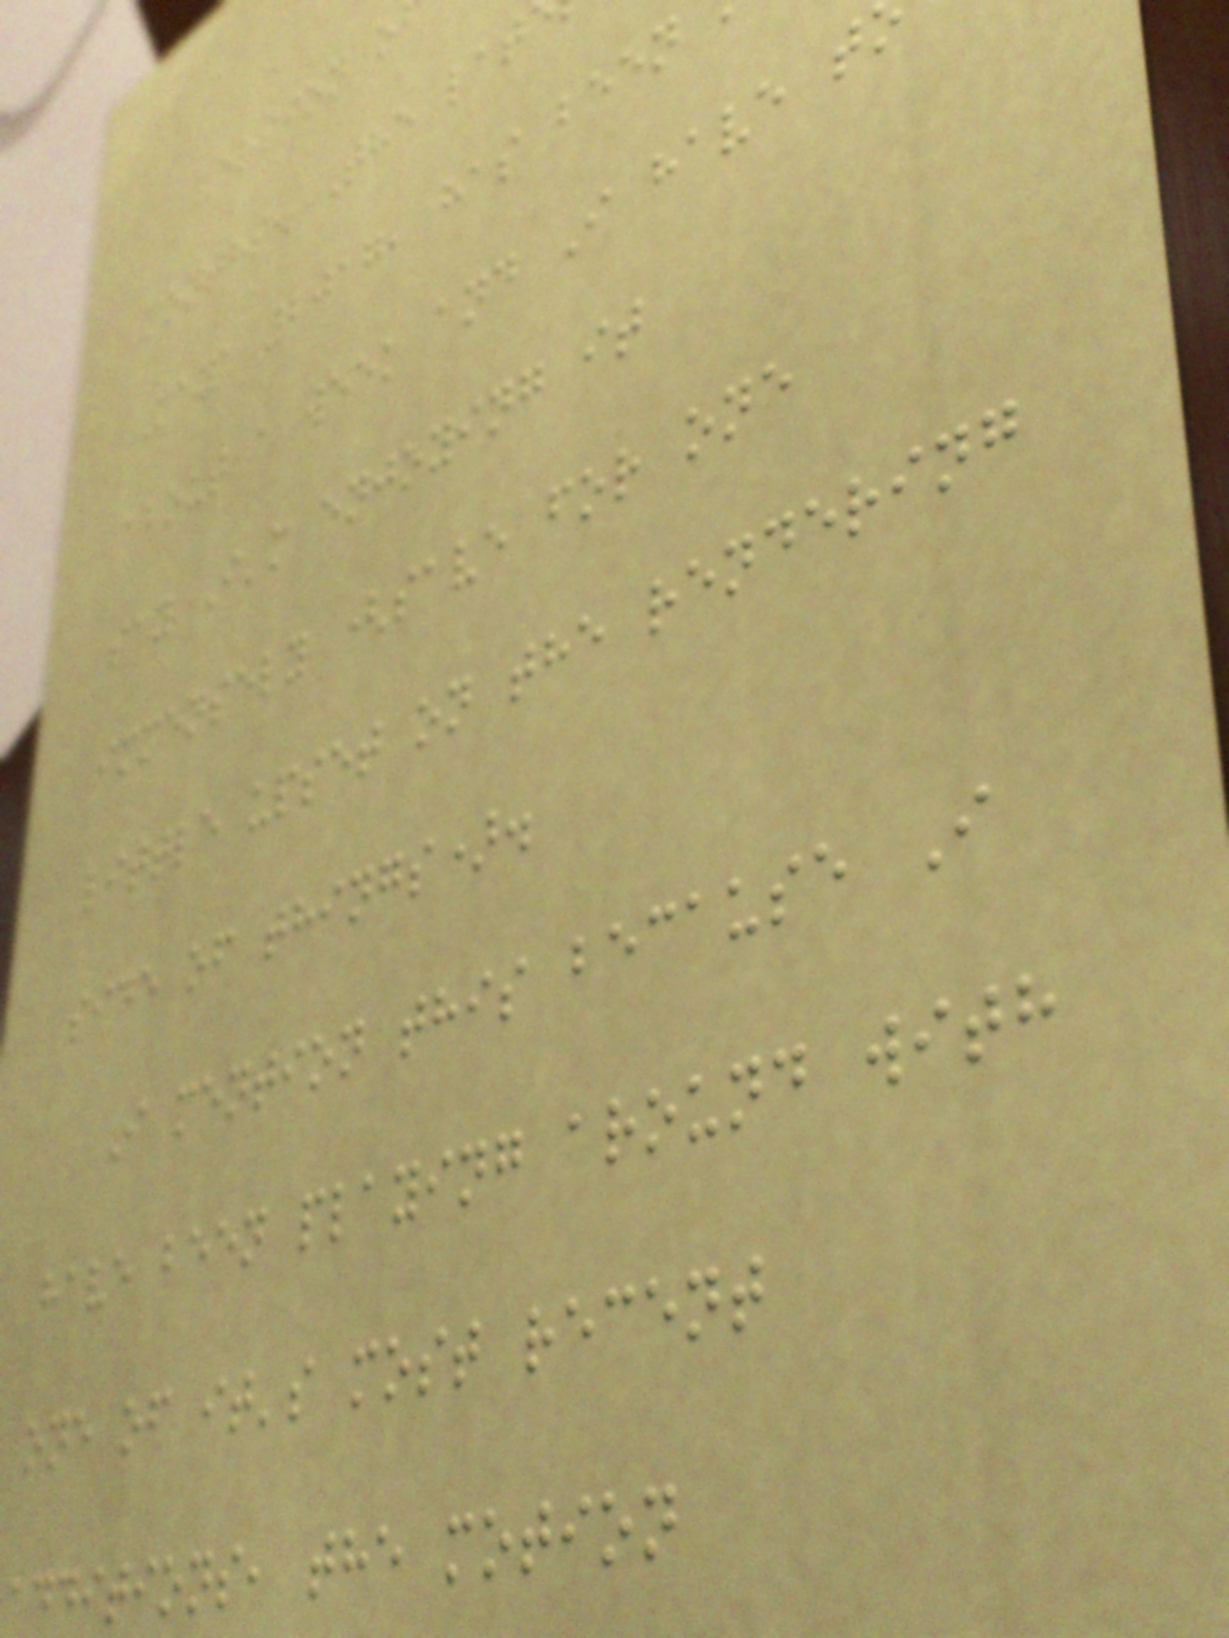version o
months. The lat
Maya 2017, has been
about a week and I have t
say I'm enjoying it
immensely (save for one
little upset on the rendering
side of things).
I mention this because I
have been playing around with
one of it's most recent
additions, the motion
